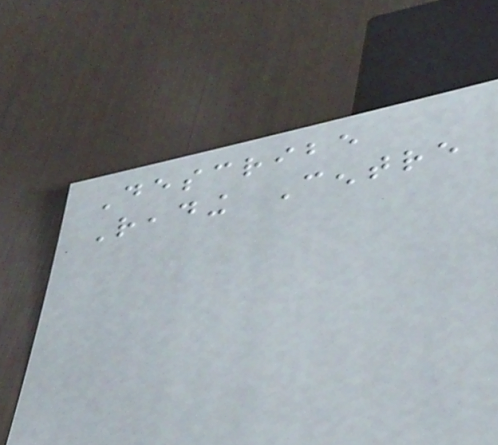Describe
Reading Centre
